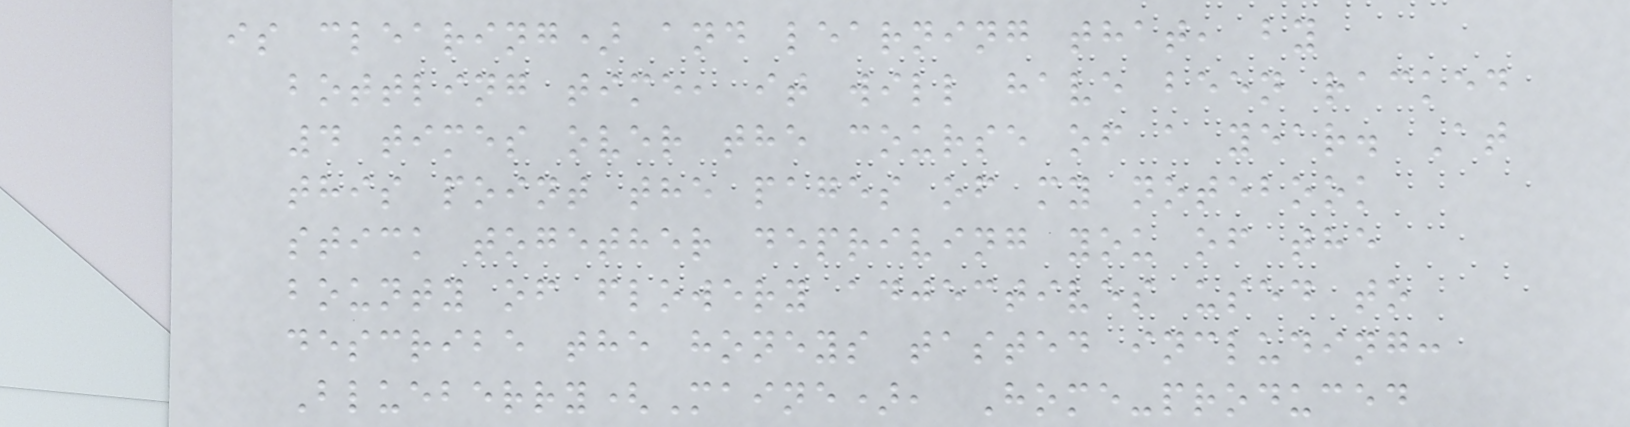is clearing) and learning that, by
bottling time, it will have been racked
4 times over the course of a year. At
this point the pages of my notebook
stick together depriving you of the
bounty of flowery adjectives used to
describe the honeys tasted including:
Blueberry(Maine), Home-produced
